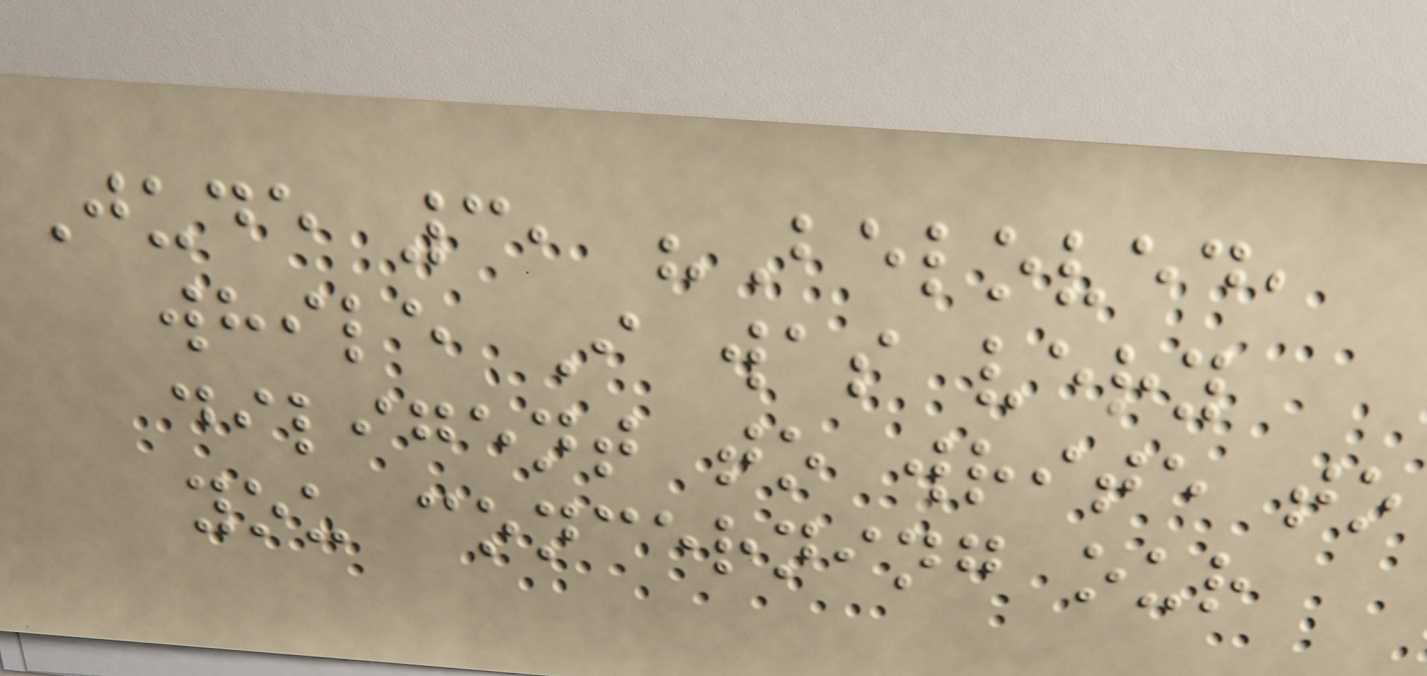Jude 3, "Beloved,
while I was very
diligent to write to
you concerning our
